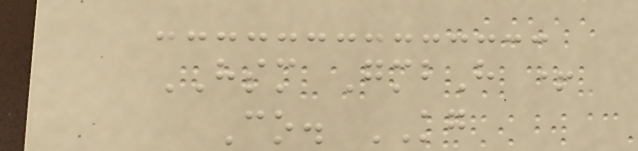HSM GmbH +
Co. KG
